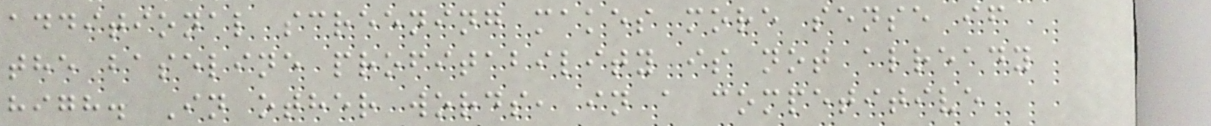additional screening makes more sense if
the baseline profitability is not already
high. In other words, in a competitive
